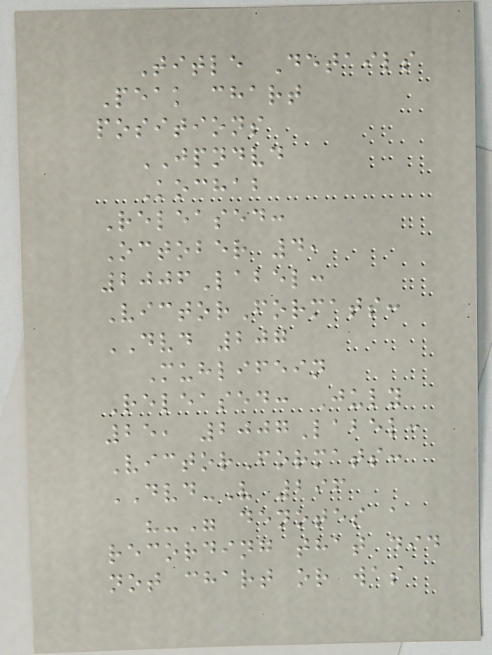Title Details
Peak chart
positions
JPNDVD
Kochab
Released:
October 4,
2006Label:
VictorFormats:
DVD 207
Muhlifein
Released: July
25, 2007Label:
VictorFormats:
DVD-V 296
"-" denotes a
recording that did
not chart or was
